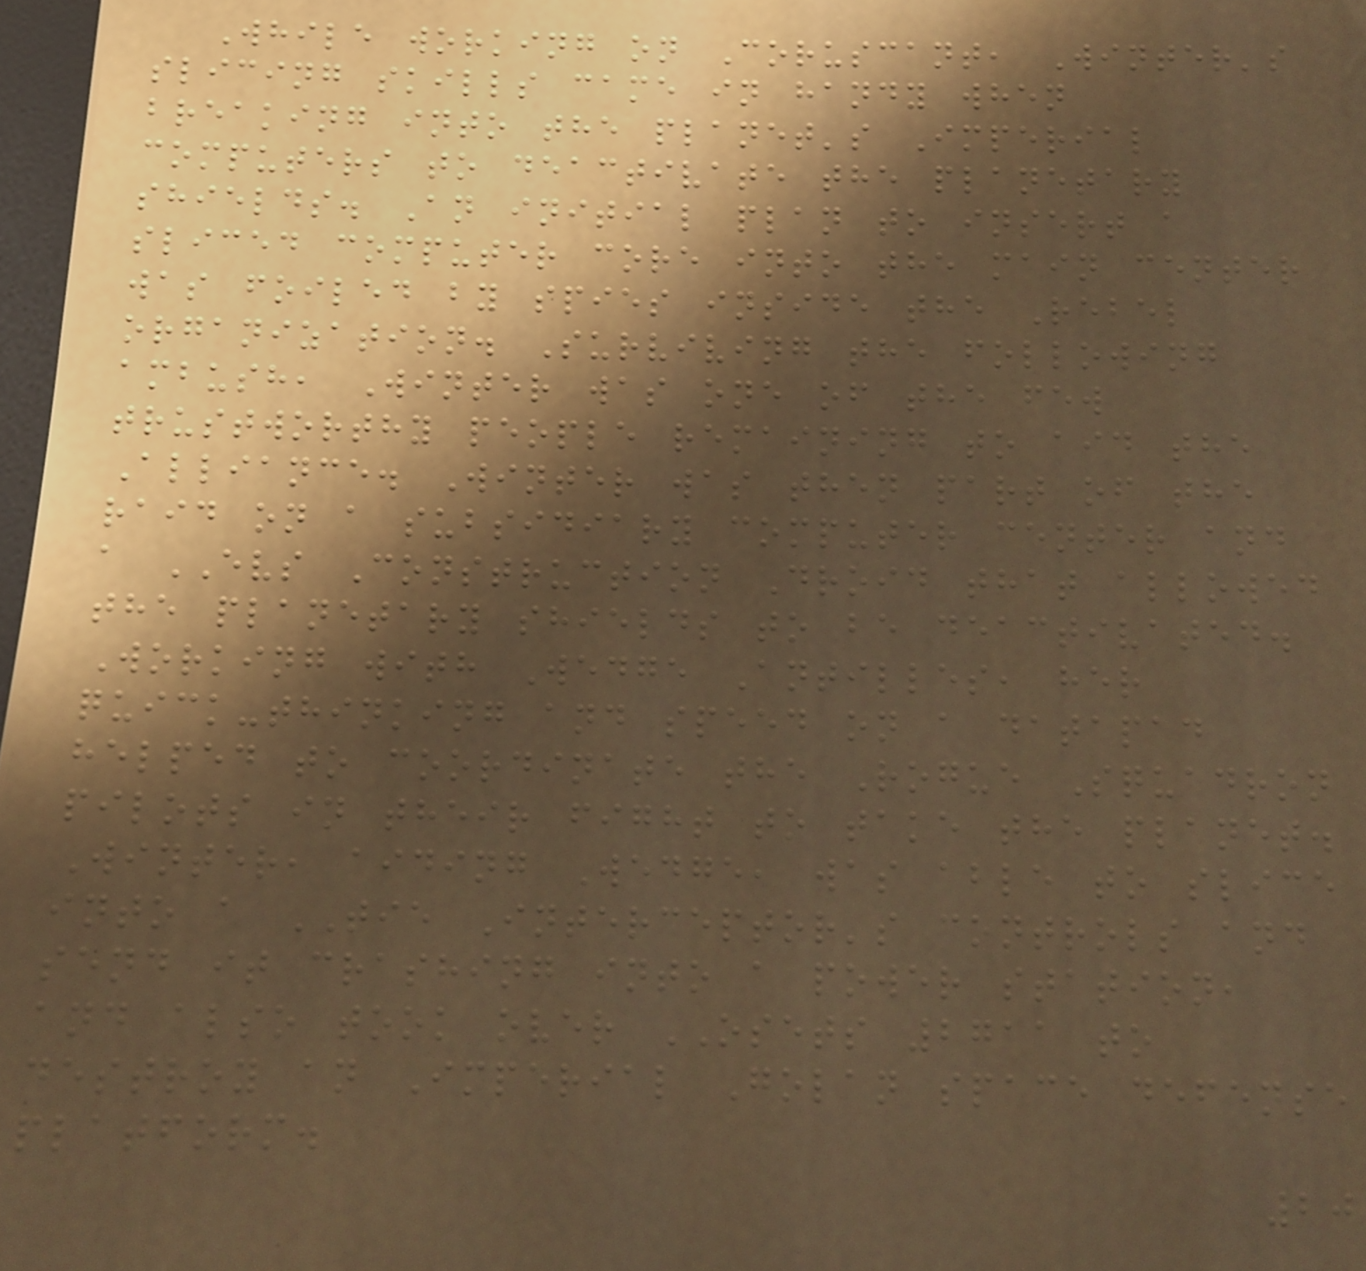While working on Coruscant, Winter's
slicing skills came in handy when
breaking into the planet's Imperial
computers to deactivate the planetary
shields. An initial plan to insert a
sliced computer core into the main center
was foiled by spies inside the Rebel
organization. Surviving the following
ambush, Winter was one of the few
trustworthy people remaining to aid the
Alliance. Winter was then part of the
raid on a subsidiary computer center and
a EVS Construction Droid that allowed
the planetary shields to be deactivated.
Working with Wedge Antilles, her
quick-thinking and speed on a datapad
helped to coordinate the Rogue Squadron
pilots in their fight to take the planet.
Winter, aiding Wedge, was able to slice
into a TIE Interceptor's controls and
send it crashing into a power station,
and also took over OSETS 2711 to
destroy an Imperial Golan space defense
platform.
20
